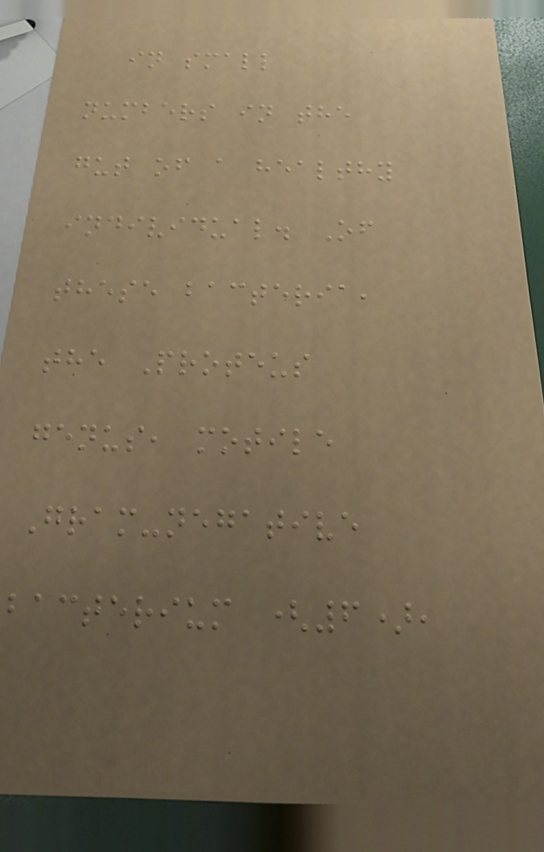in small
numbers in the
gut of a healthy
individual. Of
these bacteria,
the Proteus
genus, motile
Gram-negative
bacterium (6),
